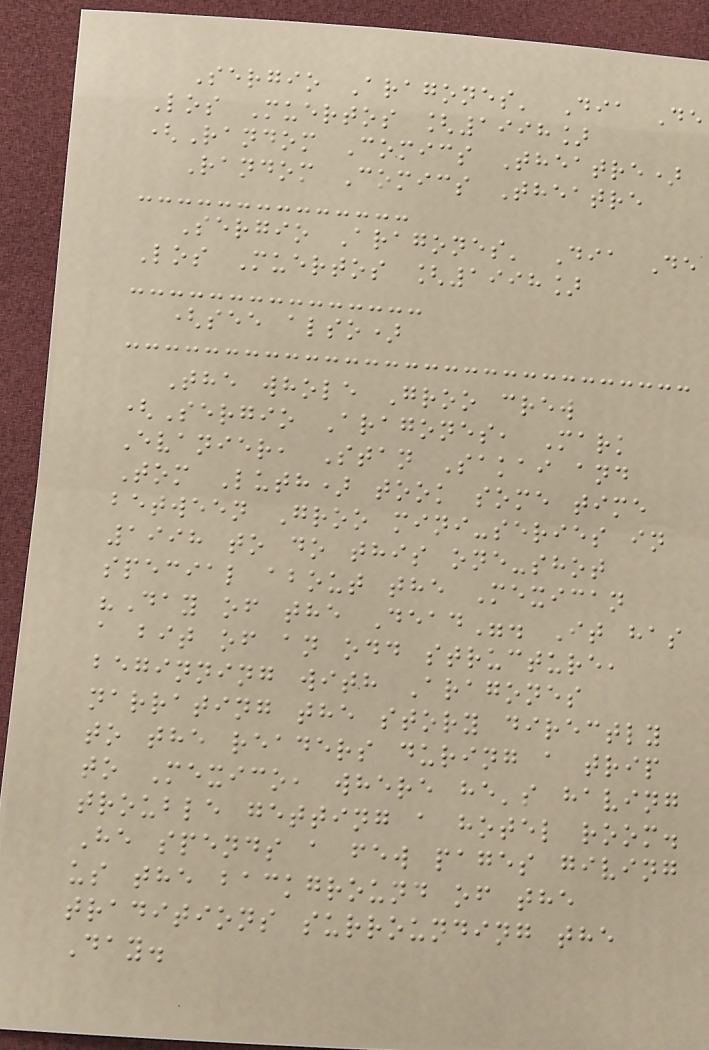Sergio Aragones' Dia De
Los Muertos [1998]
(Random Comics Theatre)
Random Comics Theatre
Sergio Aragones' Dia De
Los Muertos [1998]
(see also)
The whole Groo crew
(Sergio Aragones, Mark
Evanier, Stan Sakai and
Tom Luth) took some time
between Groo mini-series in
1998 to do this one-shot
special about the Mexican
"Day of the Dead". It has
a bit of an odd structure,
beginning with Aragones
narrating the story directly
to the readers during a trip
to Mexico, where he's having
trouble getting a hotel room.
He spends a few pages giving
us the background of the
traditions surrounding the
Day.
